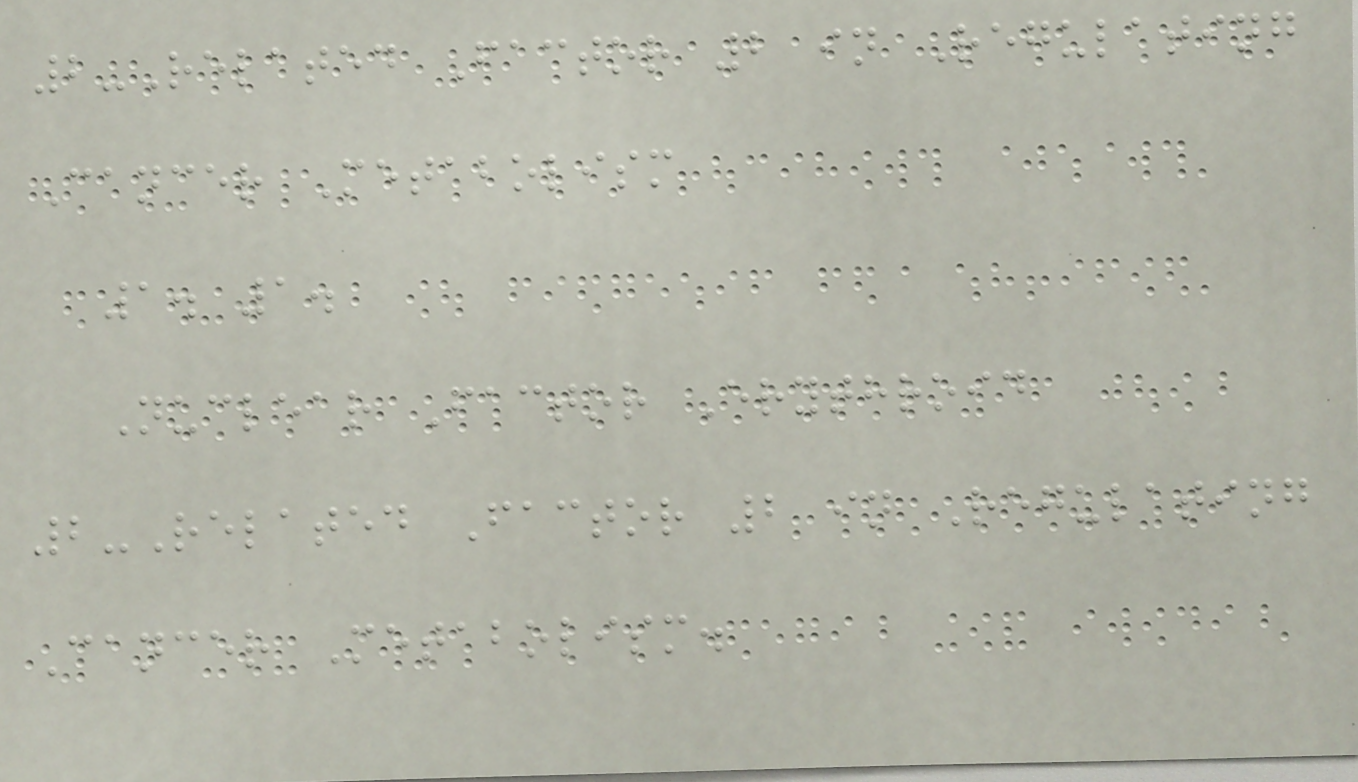2-Related Factor 2 in Regulating
Cancer Metabolism
1. 1.
Nuclear Factor Erythroid
2-Related Factor 2 in Regulating
Cancer Metabolism.
